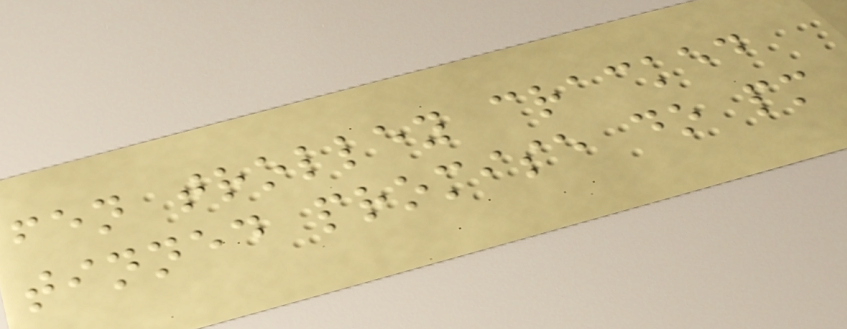fen trolley cracked
tinned promise do pm
